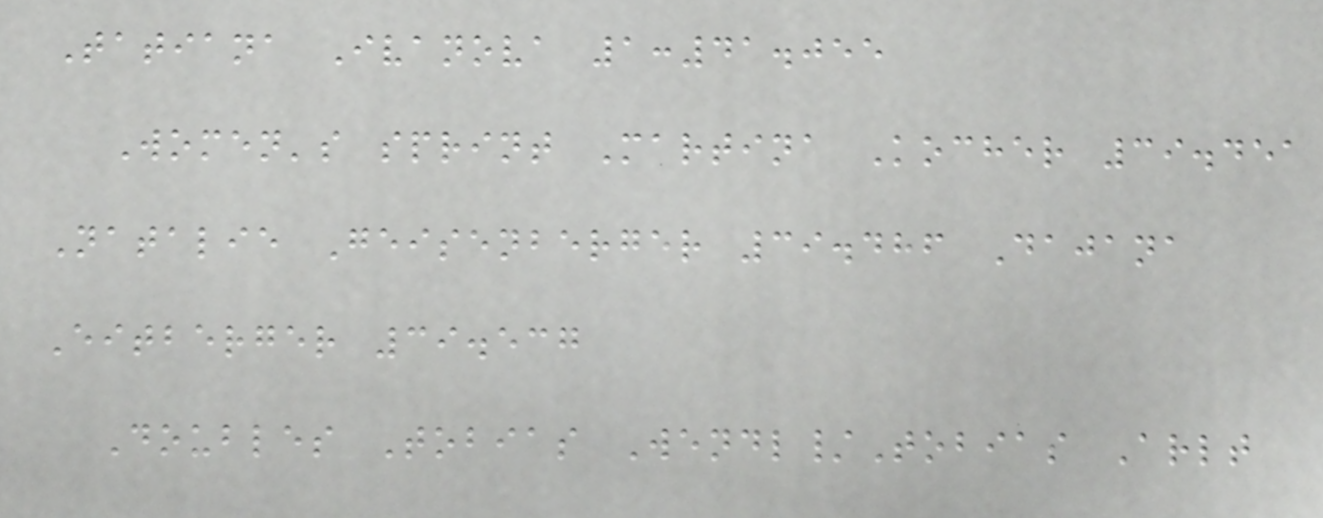Tatiana Ivanova 1:41.055
Women's sprint Martina Kocher 39.451
Natalie Geisenberger 39.486 Dajana
Eitberger 39.537
Doubles Tobias Wendl/Tobias Arlt
